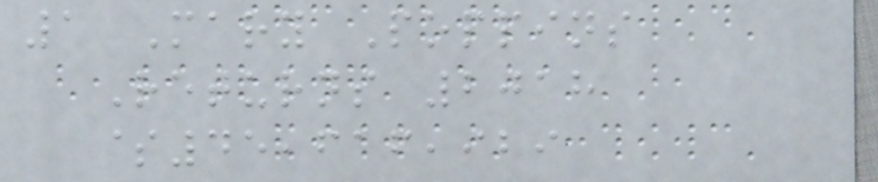1 Mary Poppins
Returns 2018
$45,616,929
